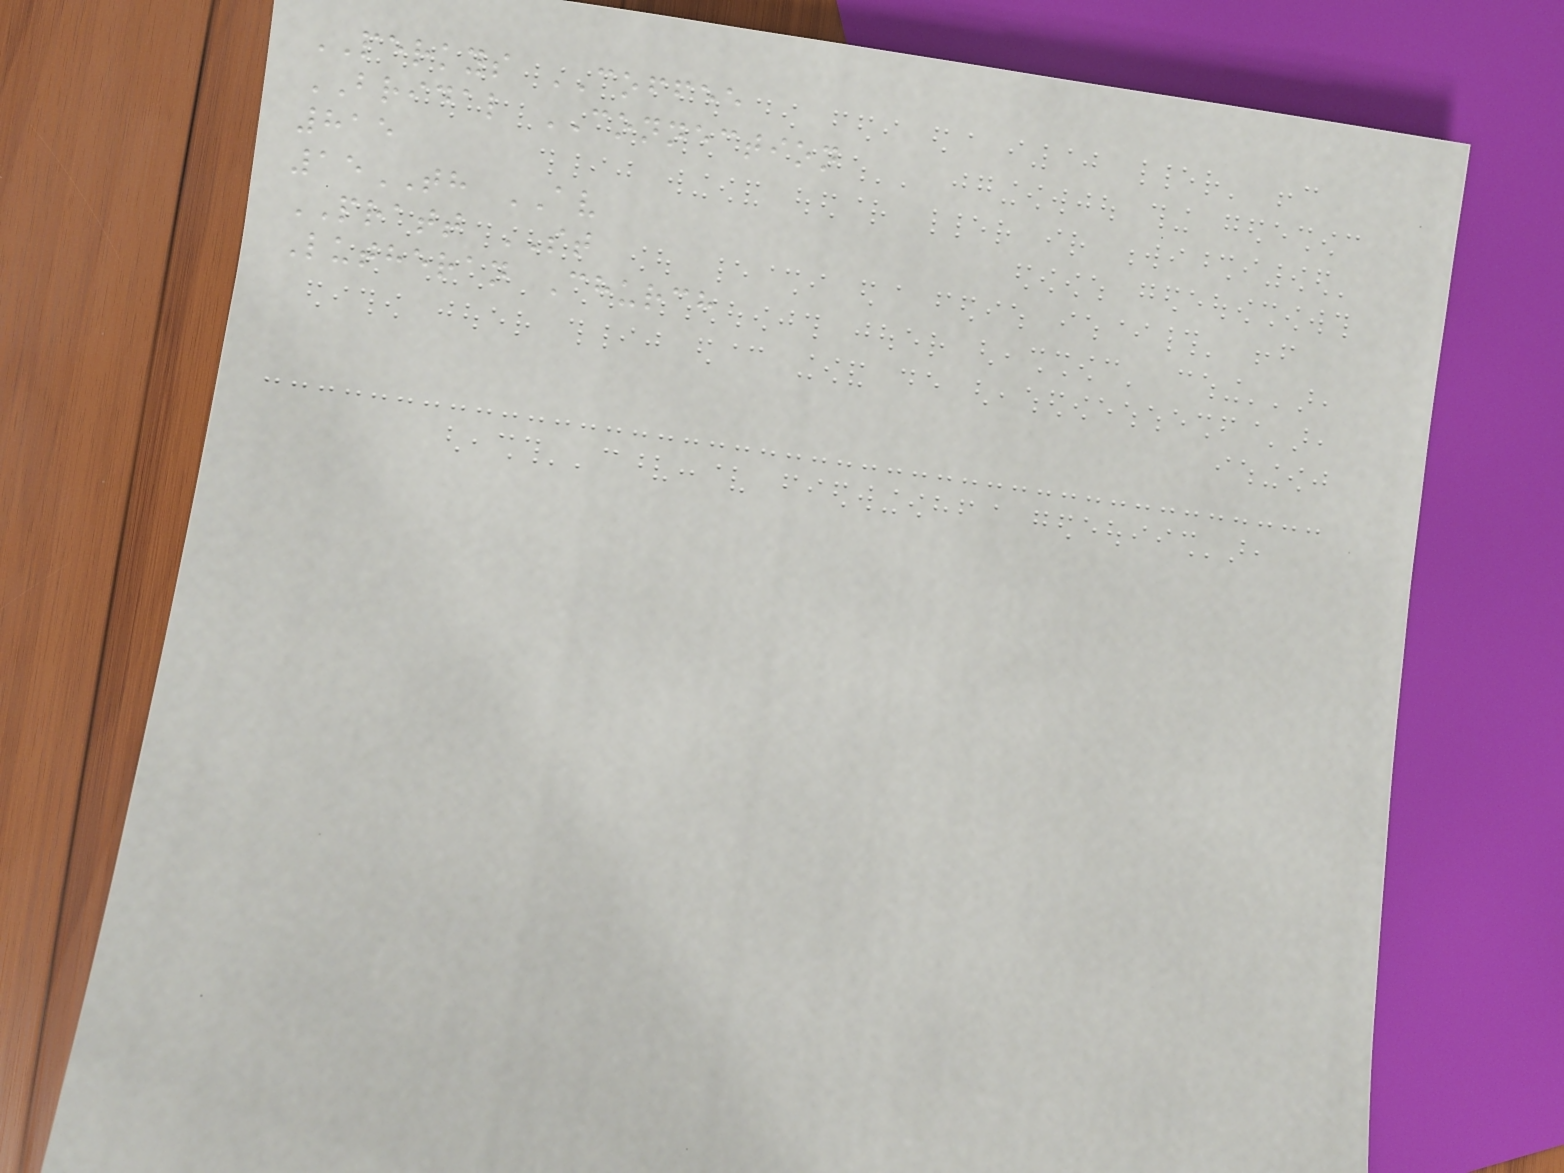PERKYS COFFEE
BRIDAL CONNECTION
815
15TH AV
PRATT ST
Lutheran Church
